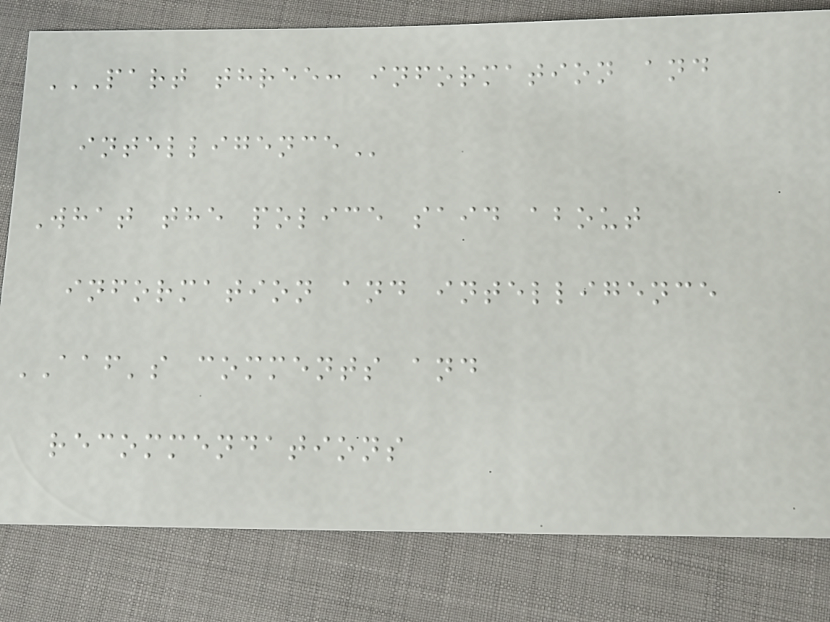PART THREE: INFORMATION AND
INTELLIGENCE
What the police said about
information and intelligence
AAF's comments and
recommendations
